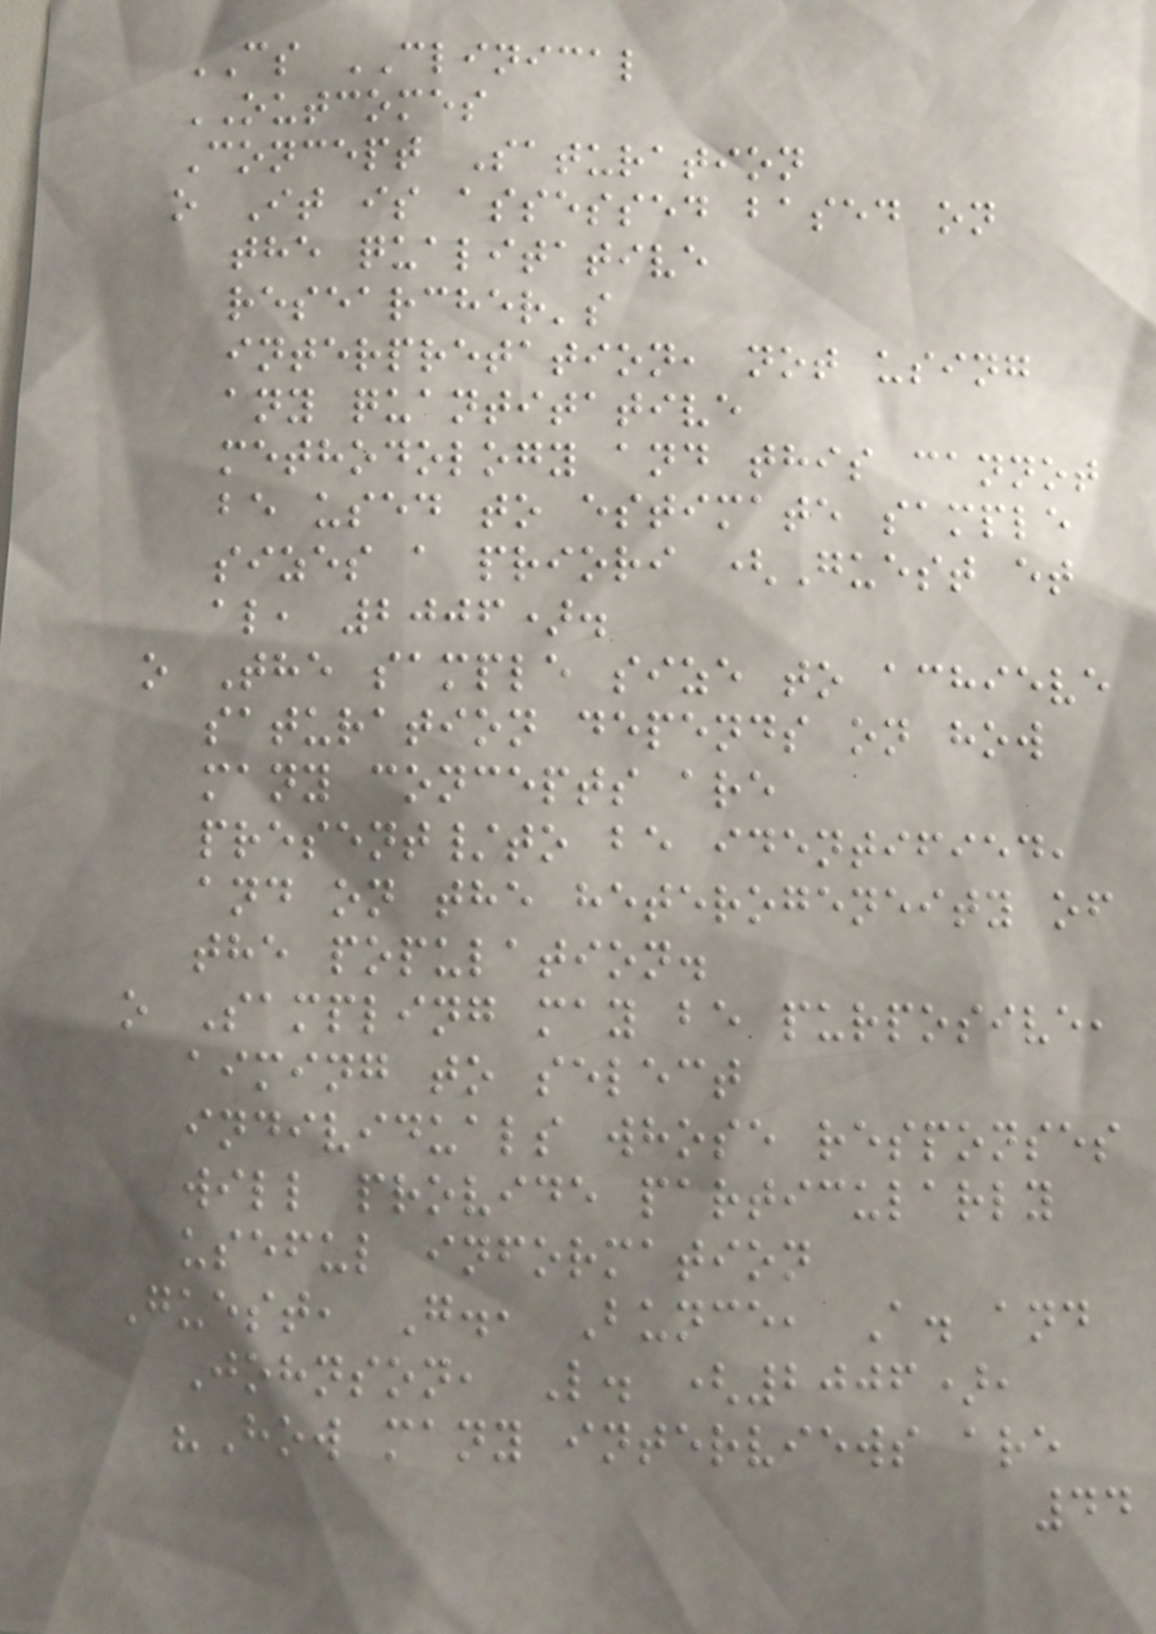CS CLINICAL
OUTCOMES
Concept Saturation
o It is assessed based on
the qualitative
researcher's
interpretation, not using
any quantitative
methodology and this cannot
be used to estimate sample
sizes a priori (Guest et
al, 2006).
o The sample size to achieve
saturation depends on how
many concepts are
present/to be identified,
and on the heterogeneity of
the population.
o Sampling may be purposive,
aiming to select
individuals whose responses
will provide particularly
useful information
Guest, G., Bunce, A. and
Johnson, L. (2006),
"How many interviews are
44
